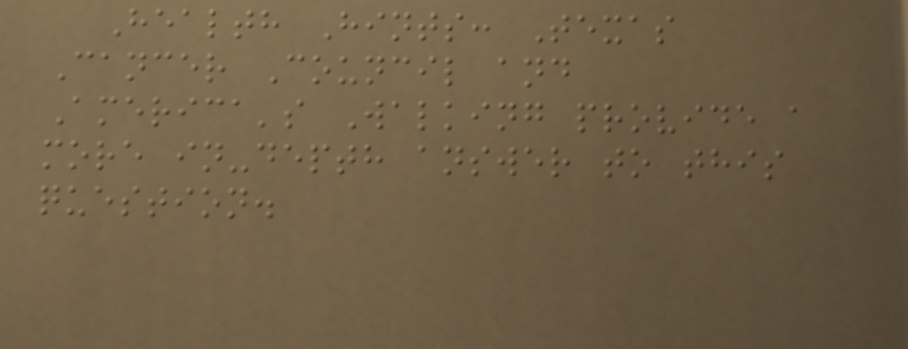Health Hints: Texas
Cancer Council and
America's Walking provide a
more in-depth answer to this
question.
